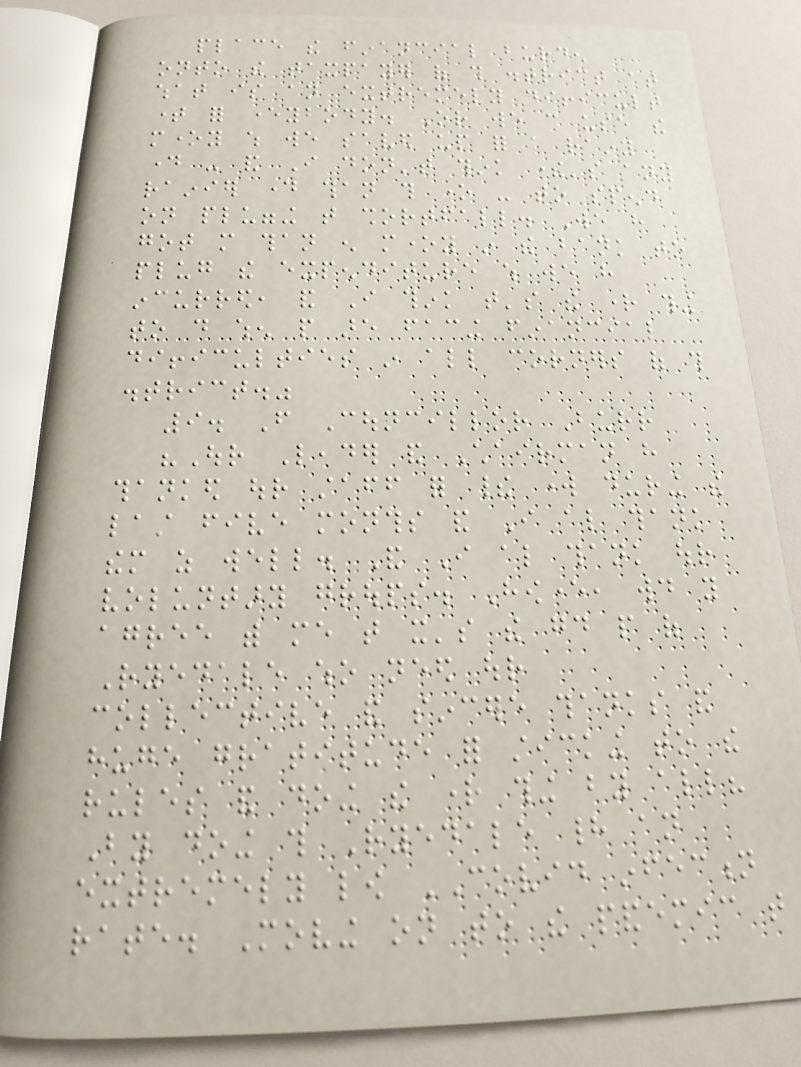place the financial burden
onto the taxpayer of this district at
what is an extremely difficult
time for everybody. Or we can use the
money which we saved up for a rainy
day - and I don't think there's any
rainier day than this one - to spend
on plugging that shortfall. We have
got more than enough money in the bank to
plug the expenditure which we have
incurred, and I think that's the right thing
to do when people are facing financial
difficulties in all corners of this
district."
9. From Councillor Burr
"Our Leader and Chairman have
thanked our staff for their work during the
last five months and I also thank
them as well. And I also thank our
voluntary groups. However, would you
agree with me that it's the good people of
Ryedale who need our
collective and sincere thanks and
huge gratitude for sticking to the
rules and doing the right thing by all?
By doing this Ryedale had an
extremely low COVID infection
rate. Moving on to the pandemic that
